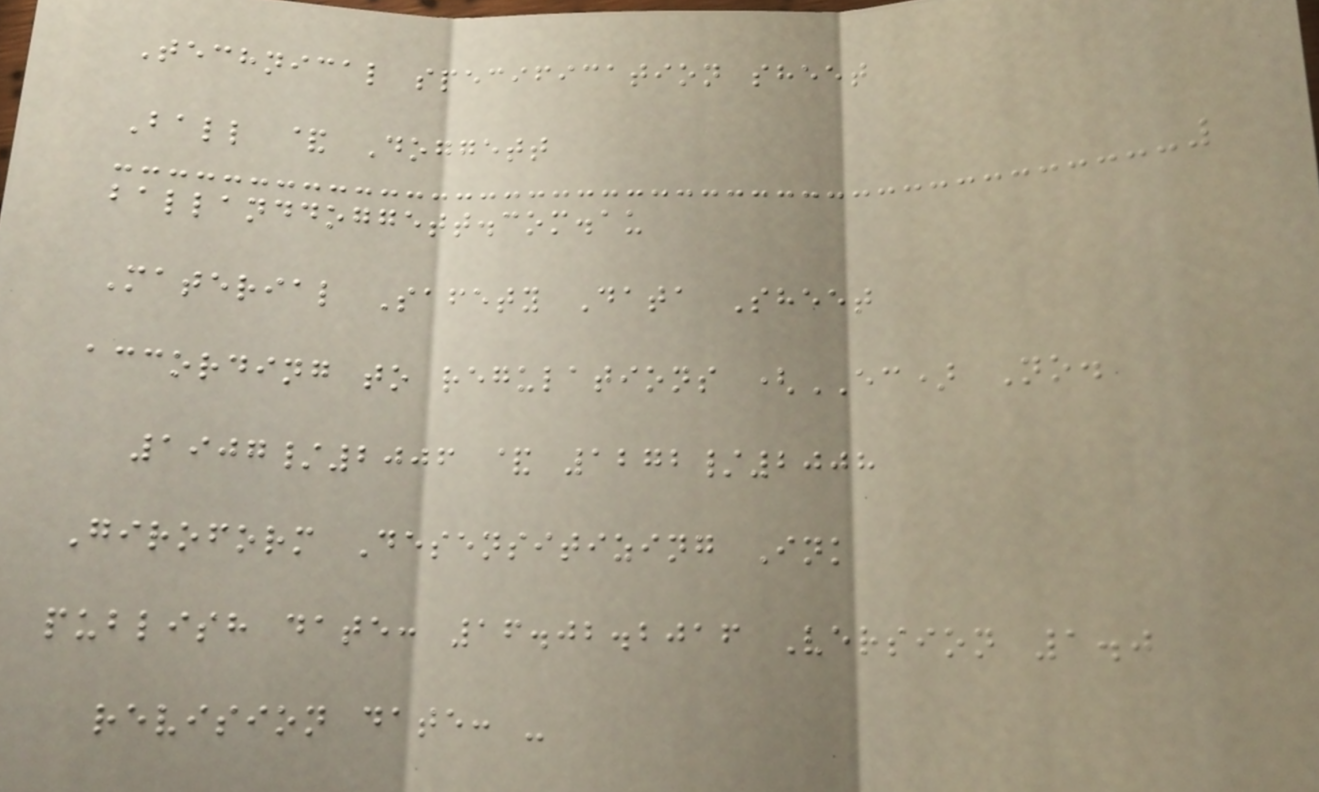Technical specification sheet
Ball & Doggett
ballanddoggett.com.au
Material Safety Data Sheet
according to regulations (EC) No.
1907/2006 & 1272/2008
Giroform Desensitizing Ink
publish date: 16.02.2016 Version 1.0
revision date: -
